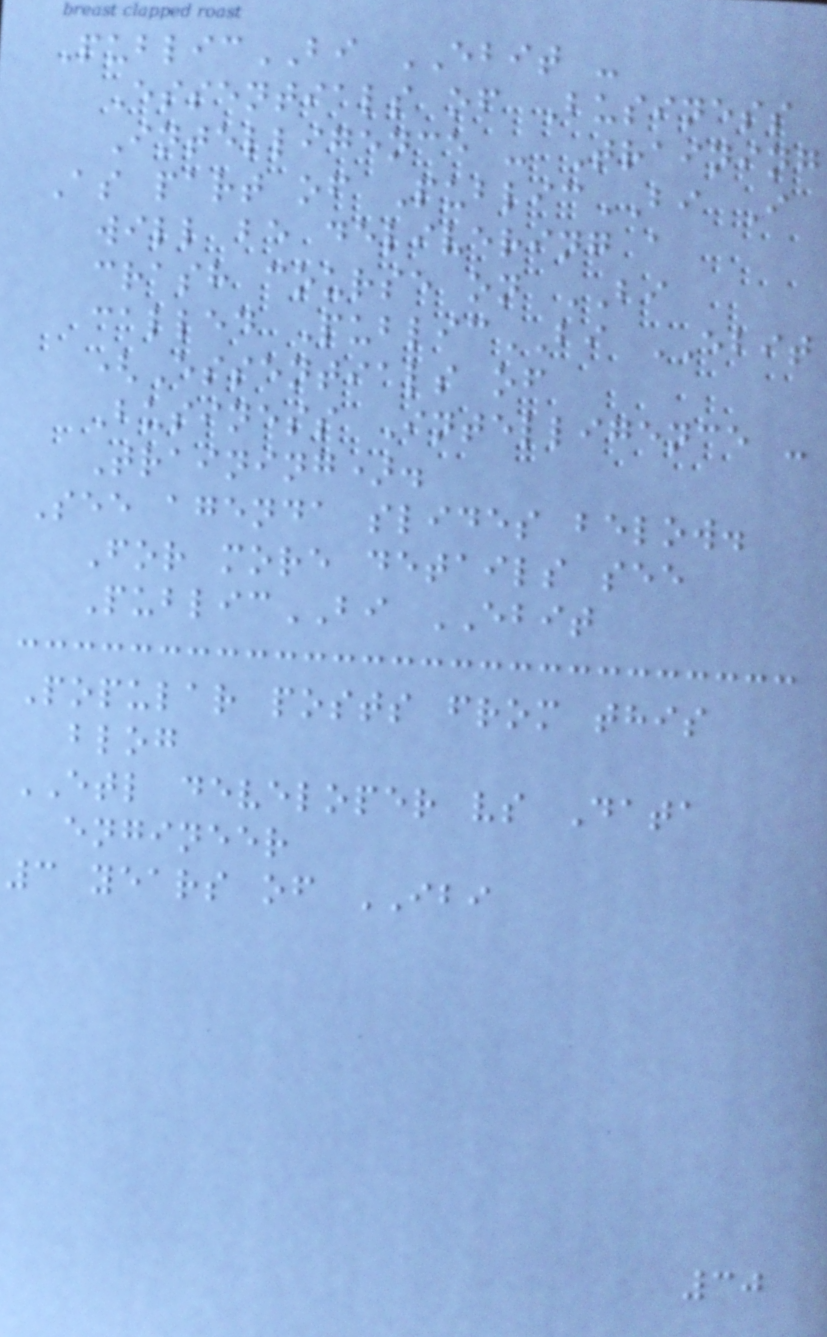PublicBI EBIT -
Essentials of Business
Intelligence - Training
As part of PublicBI I
will be delivering a
crash course on BI
called PublicBI EBIT
(Essentials of
Business Intelligence -
Training).
See agenda slides below.
For more details see
PublicBI EBIT
Popular posts from this
blog
ETL developer vs Data
engineer
3 years of IBI
30
